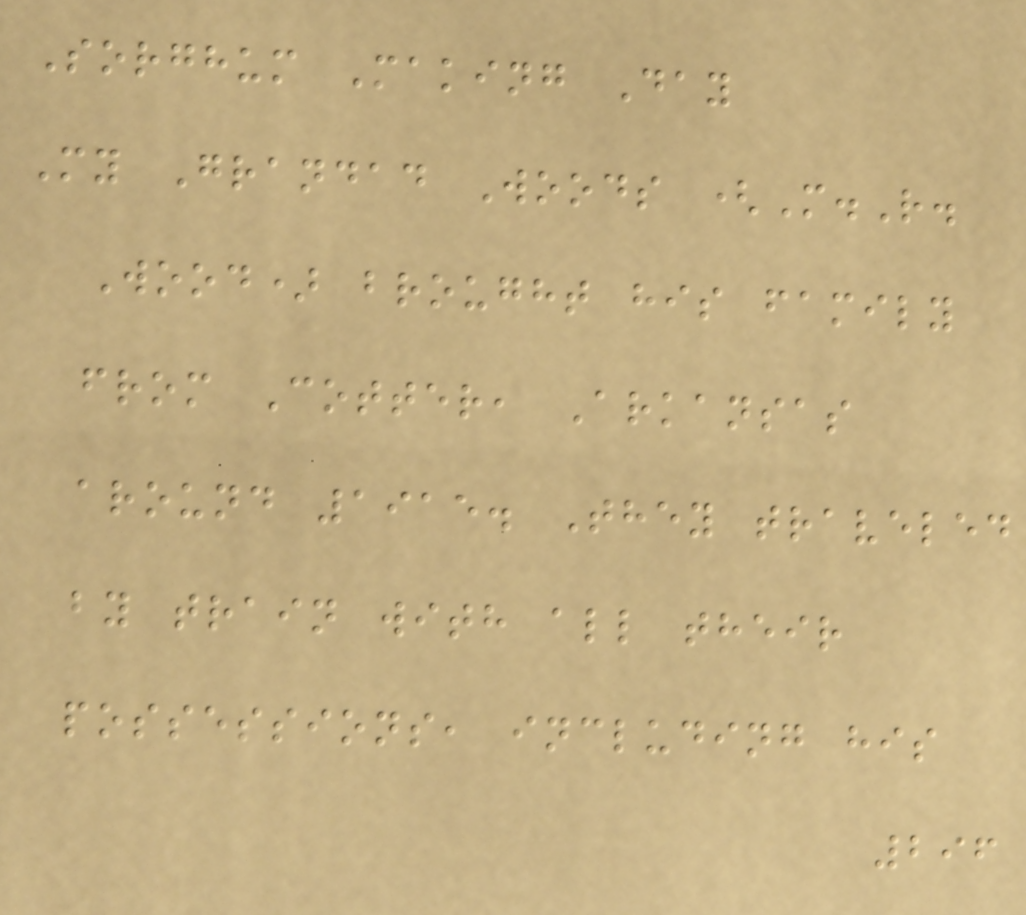Sorghum Making Day
My Grandad Woods (M.R.
Wood) brought his family
from Cotter, Arkansas
around 1915. They traveled
by train with all their
possessions, including his
296
